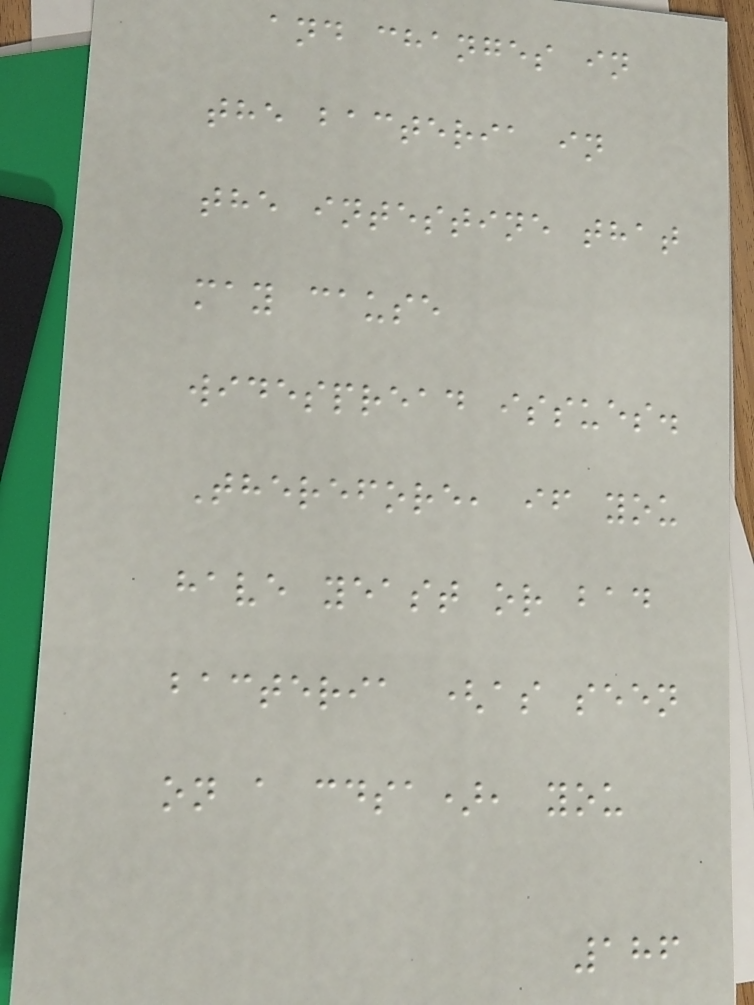and changes in
the bacteria in
the intestine that
may cause
widespread issues.
Therefore, if you
have yeast or bad
bacteria (as seen
on a cdsa), you
186
